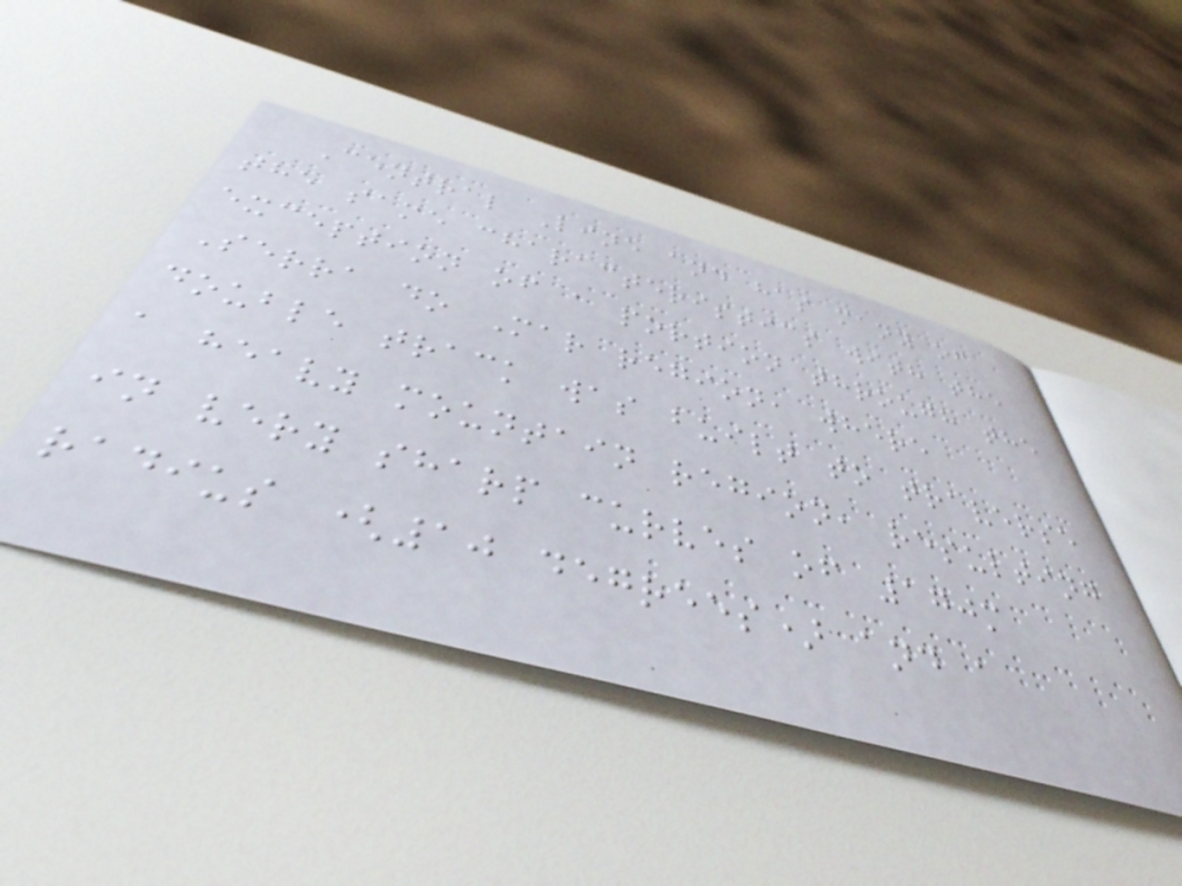Central Line and has many of
the same characteristics with the
exception of a portion through the
Serra do Mar region, where
double track was built to traverse
a heavy mountain region, resulting
in very sharp curves of 170m
radius (10 degrees) and a
